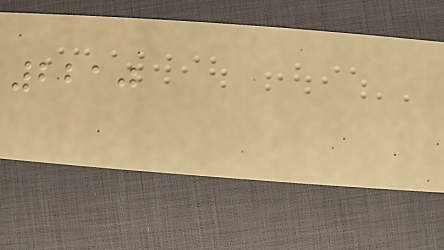2210
